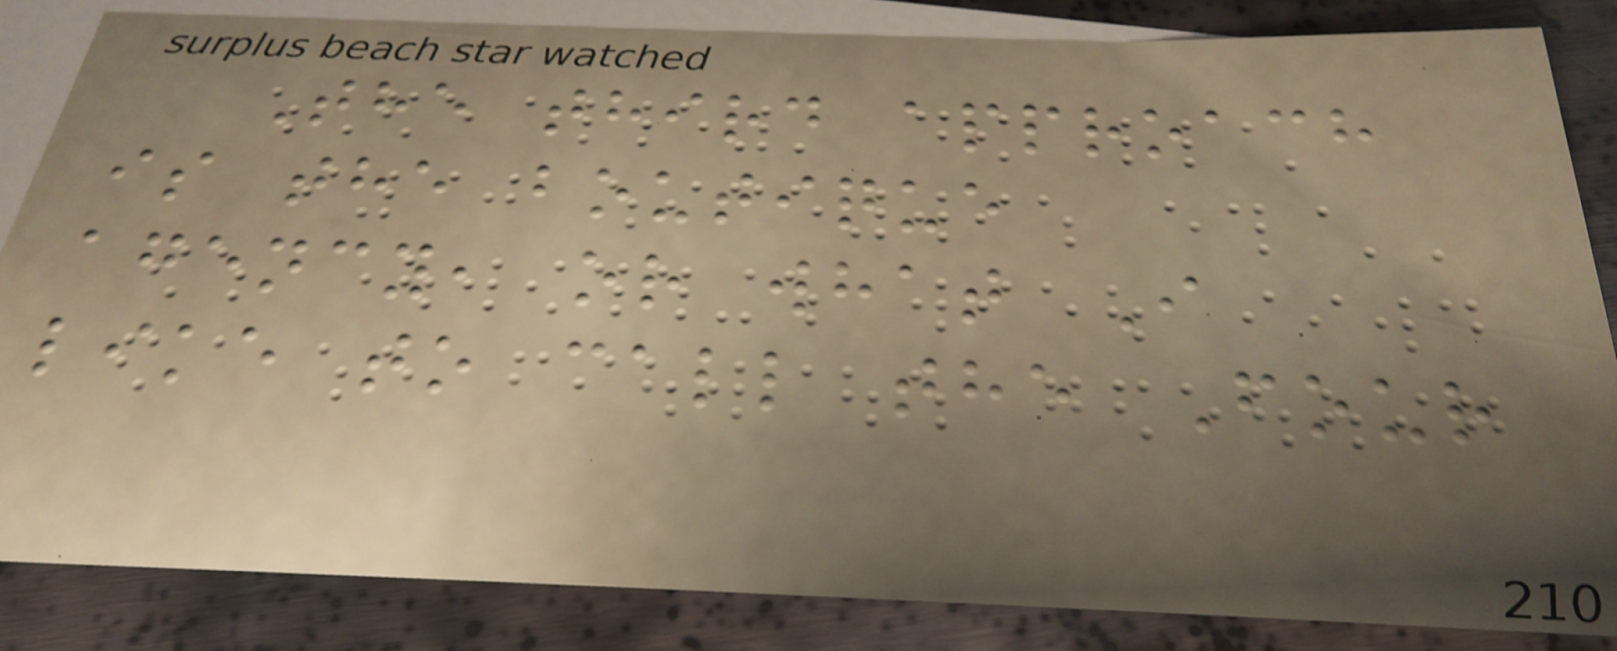The third approach
is the boutique
agency, or what I
like to call the Four
